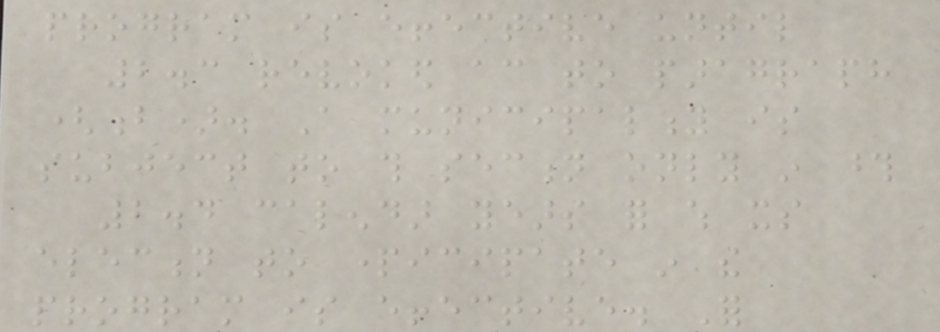program is effective until
2.3 revoked according to paragraph
(b). A municipality is
subject to this section only in those
2.4 calendar years for which its
election to participate in the
program is effective. For
